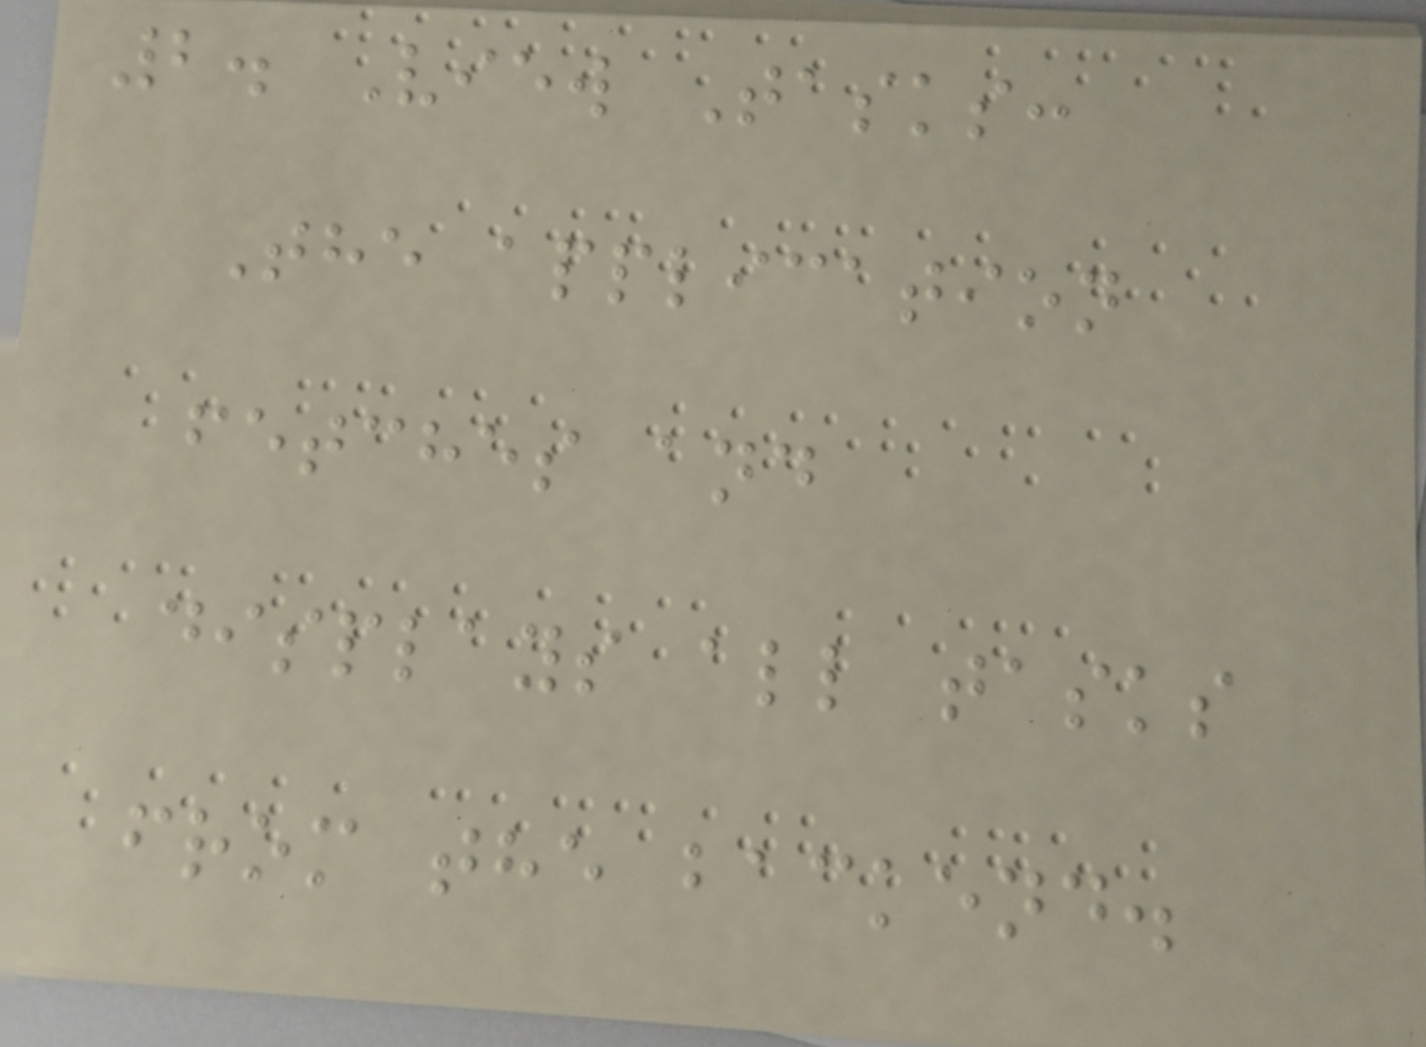2. View Tasks:
The application
fetches and
displays all tasks
from the backend.
